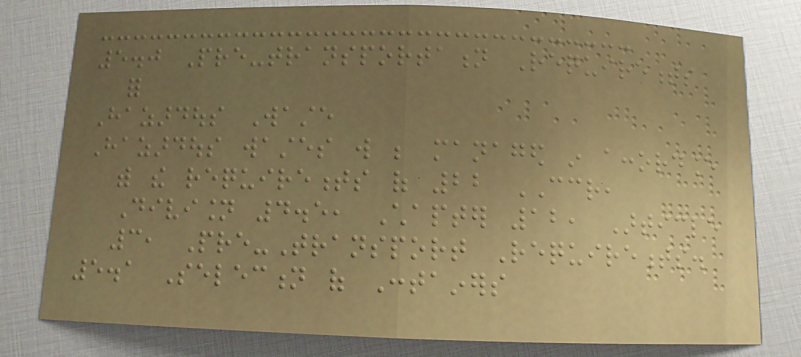5.0 Pre-transportation Requirements
for
Hazardous Waste
Hazardous wastes will be managed in accordance
with the requirements of 22 CCR,
Division 4.5, Chapter 12, Article
3, Pre-Transport Requirements.
5.1 Selection of Containers
